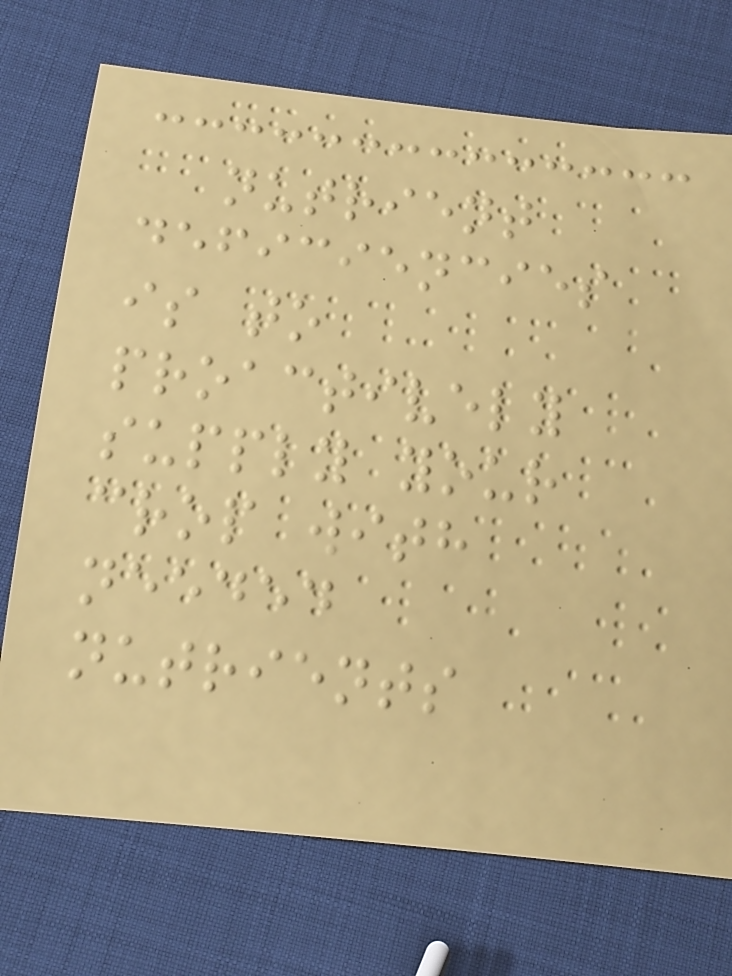nutrient
deficiencies
is to
proactively
supply your
crop with
needed
nutrients
